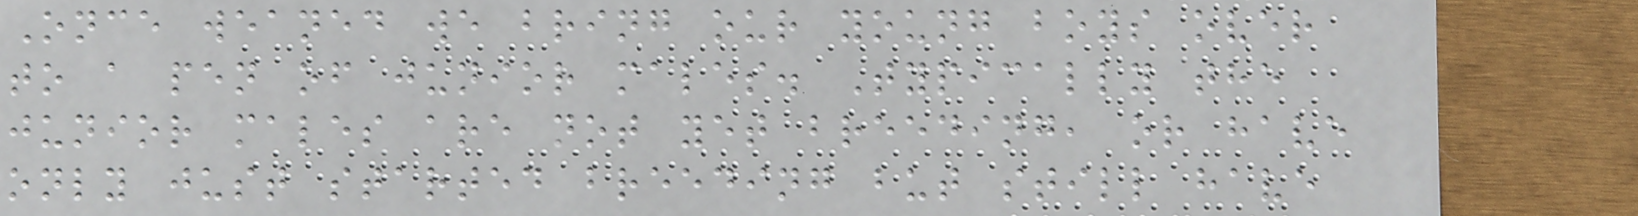Once weaned we bring our young boys over
to a pen of junior males. Typically the
junior males are not yet breeding, or have
only just started breeding but still have
